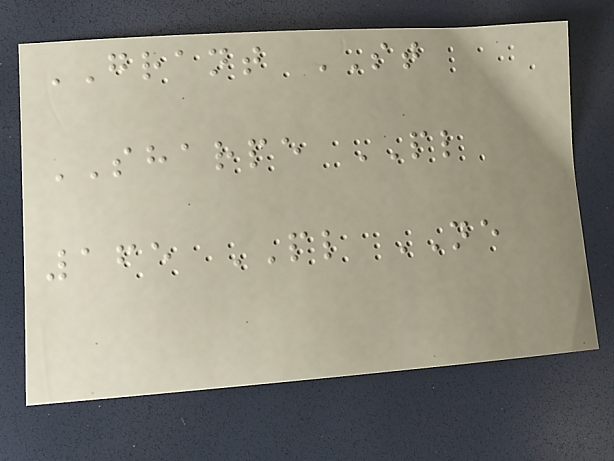GRANT ST
SHARPE PL
165 PL NE
